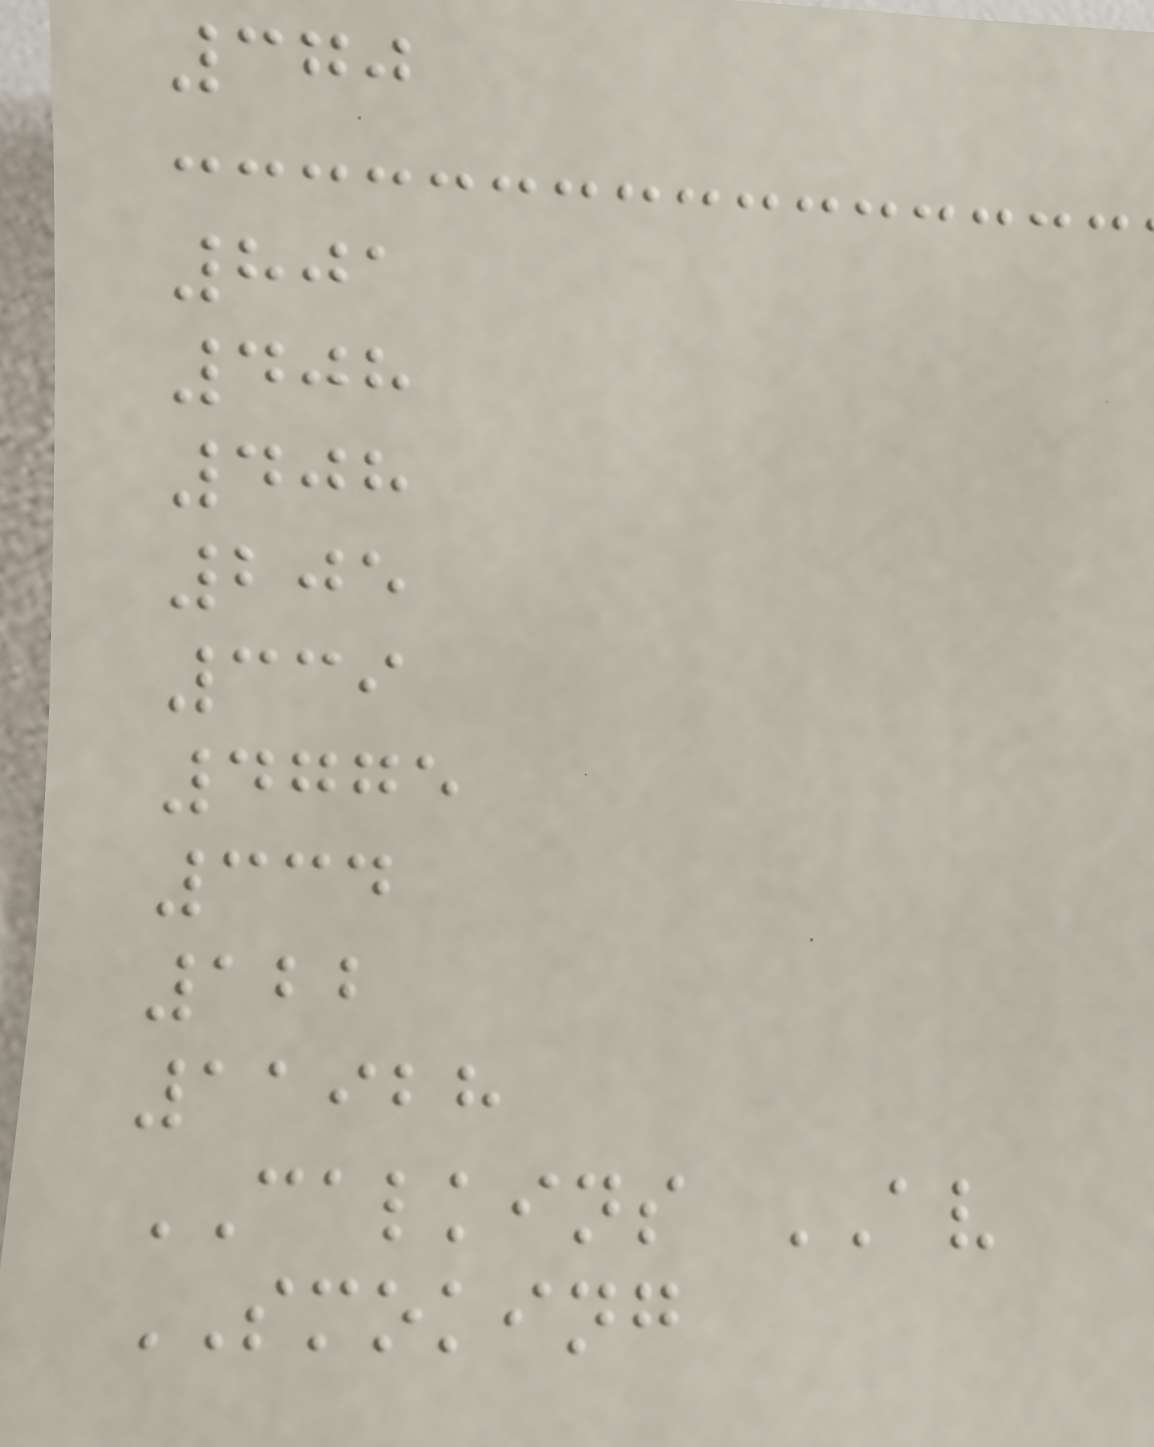370
801
408
408
205
339
4775
334
122
11928
CALKINS AV
SMOKING
